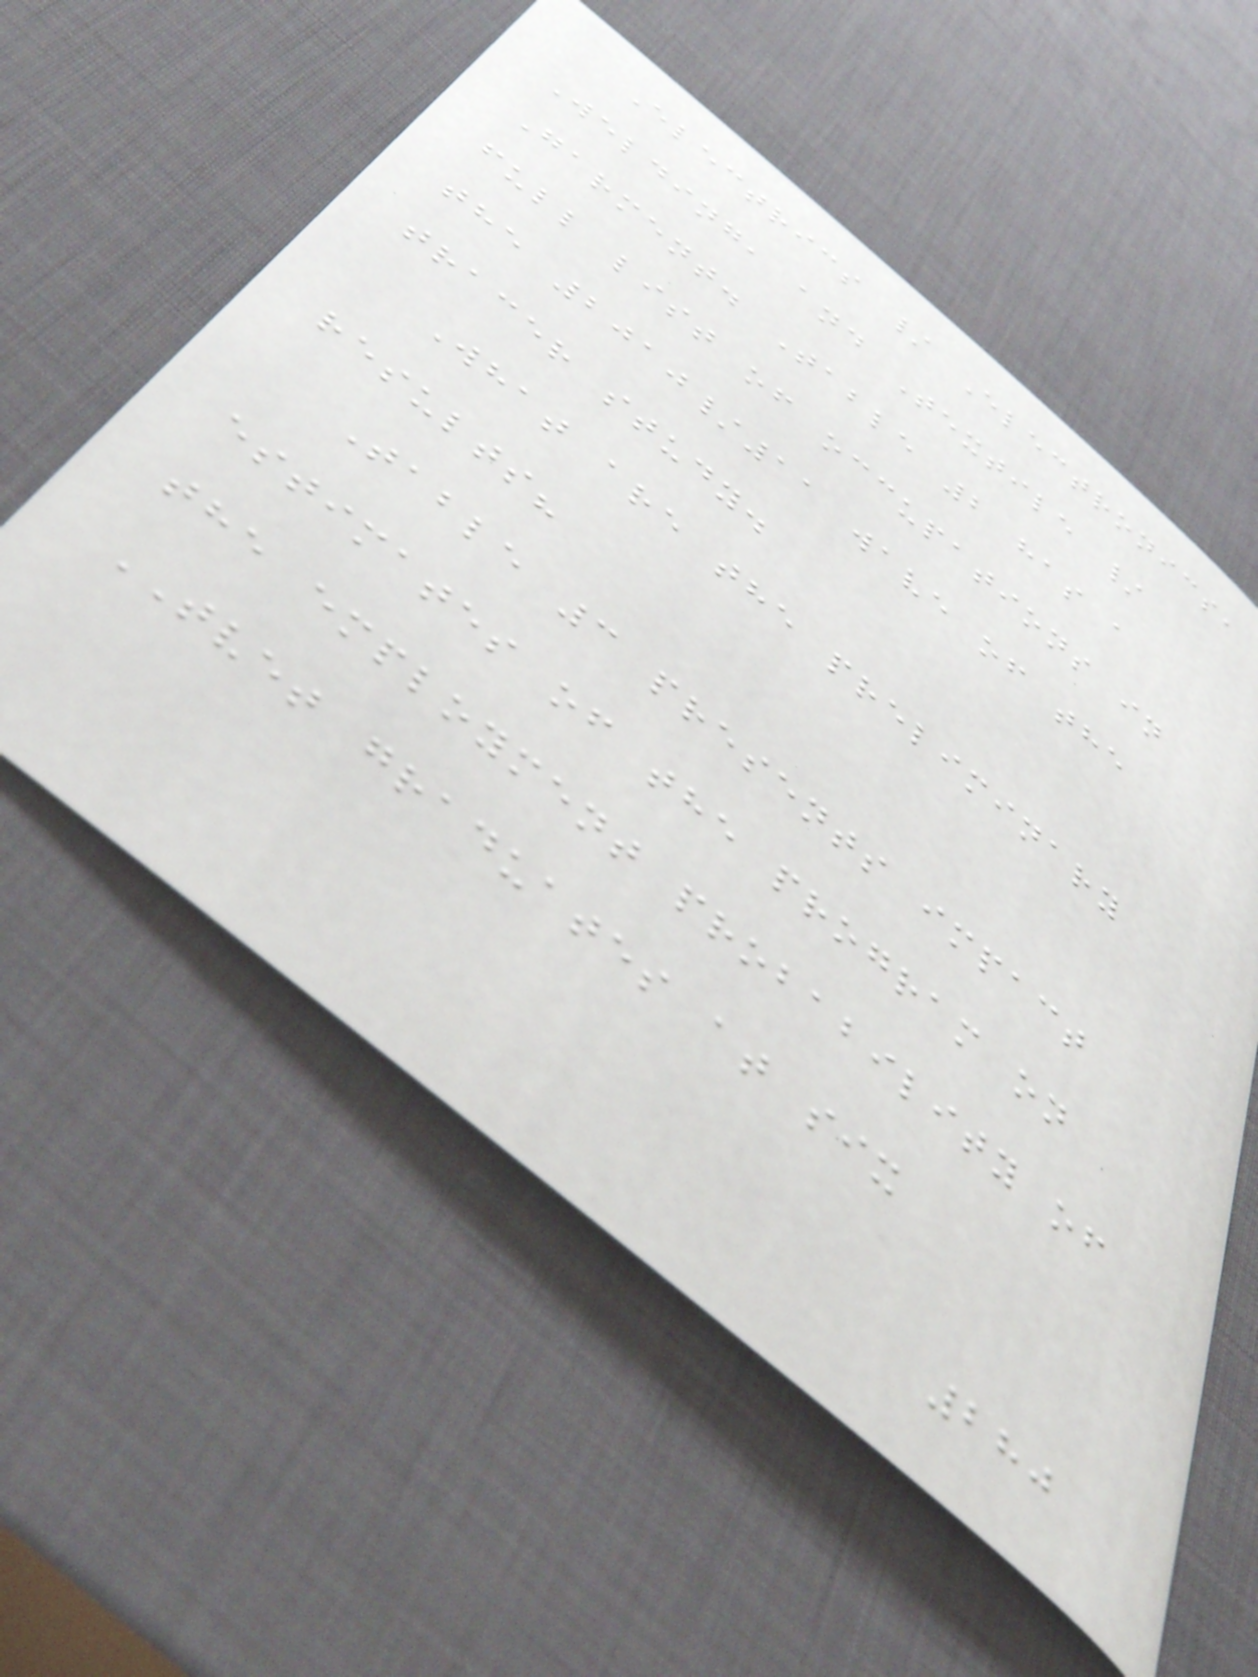Electrics / Electronics,
Welding, and Textile /
Garment. Table 2 has a
full list of occupations in
the 2010/11 wave of the
tracer study.
What are the preliminary
results?
Table 3 presents impact
estimates of the program on
the employment probability of
TVET graduates at six
280
